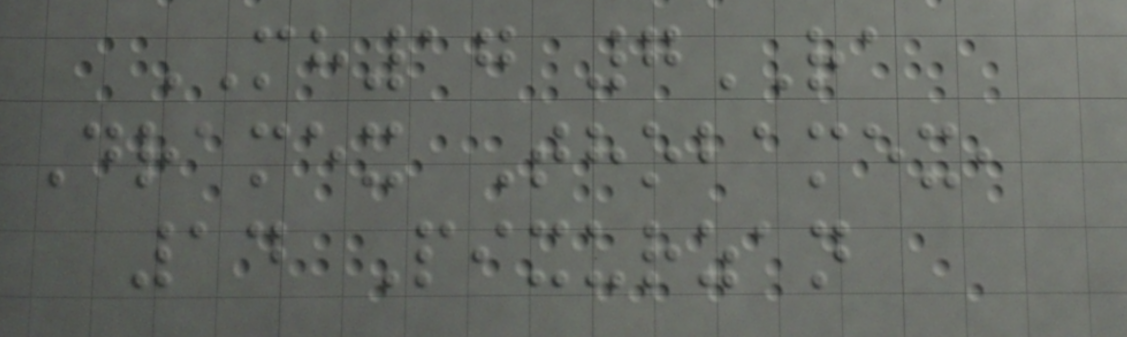MH17 7RA
Dramex Thobamex,
14 Pixurzan
